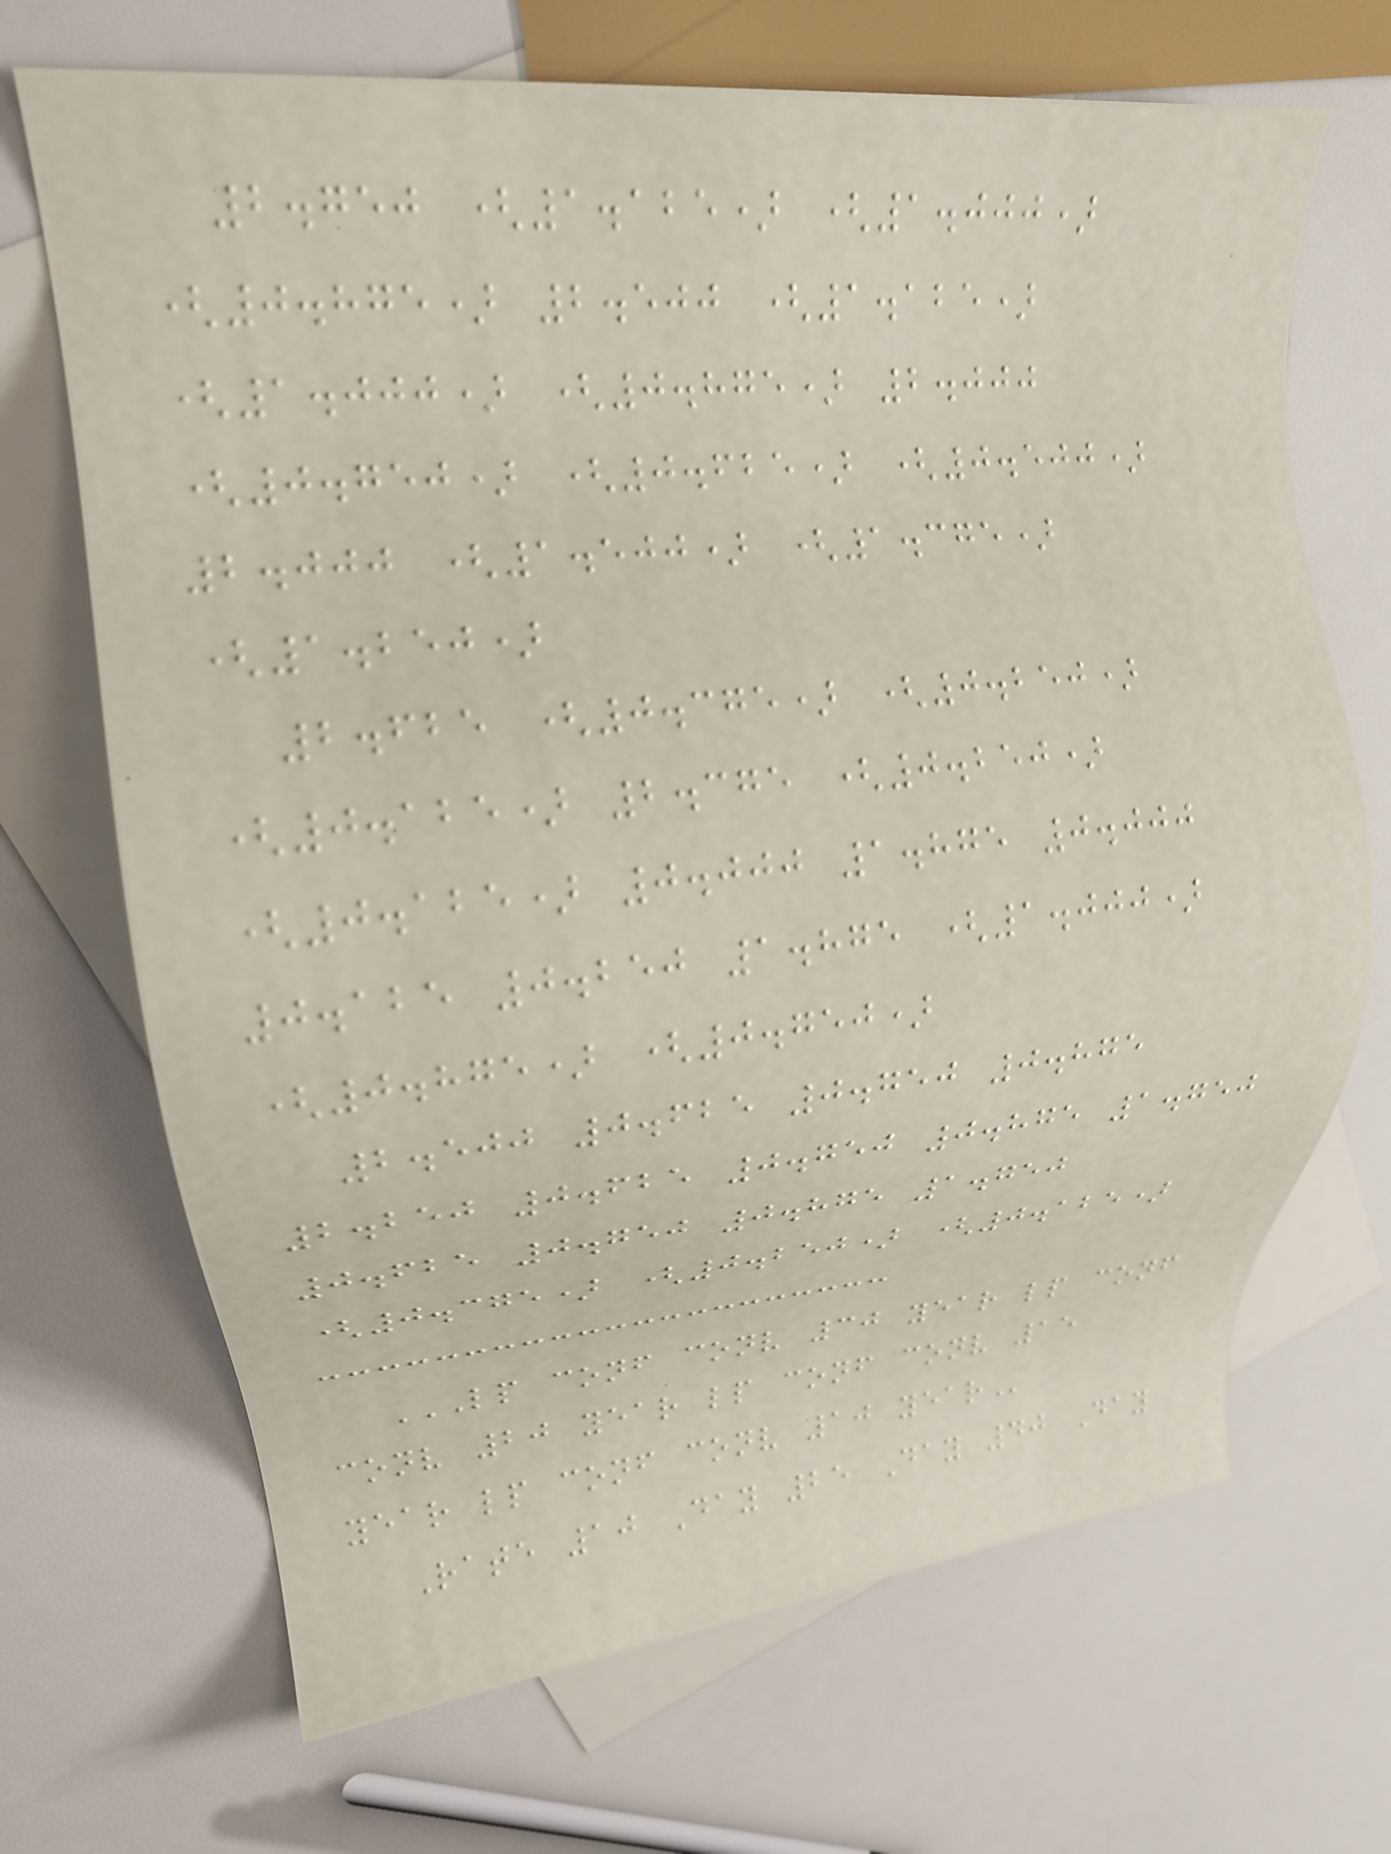2.750 (1.125) (1.000)
(0.875) 2.500 (1.125)
(1.000) (0.875) 2.000
(0.750) (0.625) (0.500)
2.000 (1.500) (1.375)
(1.250)
2.625 (0.375) (0.250)
(0.125) 2.375 (0.250)
(0.125) 0.000 1.875 0.000
0.125 0.250 1.875 (1.000)
(0.875) (0.750)
2.500 0.625 0.750 0.875
2.250 0.625 0.750 0.875 1.750
0.625 0.750 0.875 1.750
(0.375) (0.250) (0.125)
LP CONF CONV 30 YEAR LP CONF
CONV 20 YEAR LP CONF CONV 15
YEAR LP CONF CONV 10 YEAR
Rate 10 Day 25 Day 40 Day
